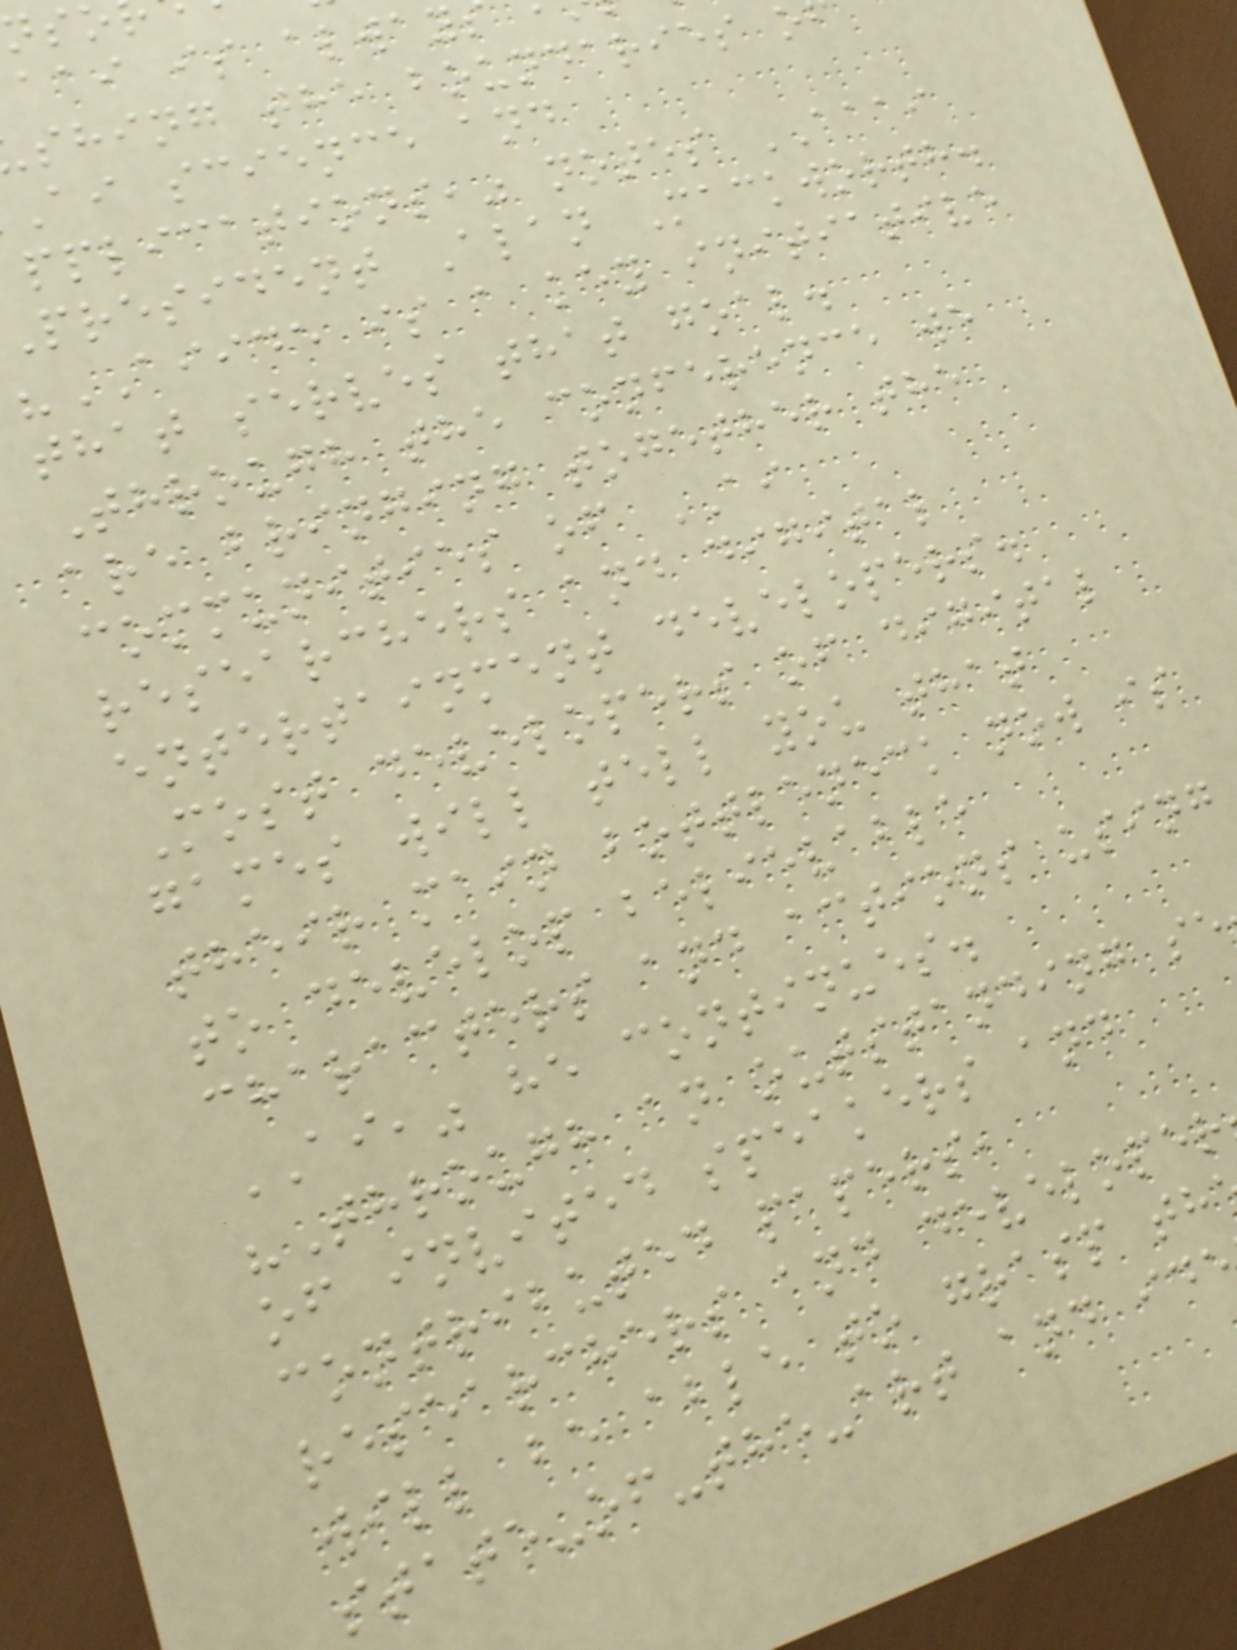aai is alway
shing the boundaries o
ai science and
pplications," notes AAAI
president Alan Mackworth.
"AIIDE is a key initiative
that serves that goal.
Through the conference we
are bringing together the
communities of AI
researchers and digital
entertainment developers.
Most developers of digital
games will tell you that
their main bottleneck now is
to develop believable
characters and actions using
AI," he continues.
"Through an outstanding se
of invited speakers and
contributed papers,
researchers and developer
will be able to grasp th
state-of-the-art and ide
